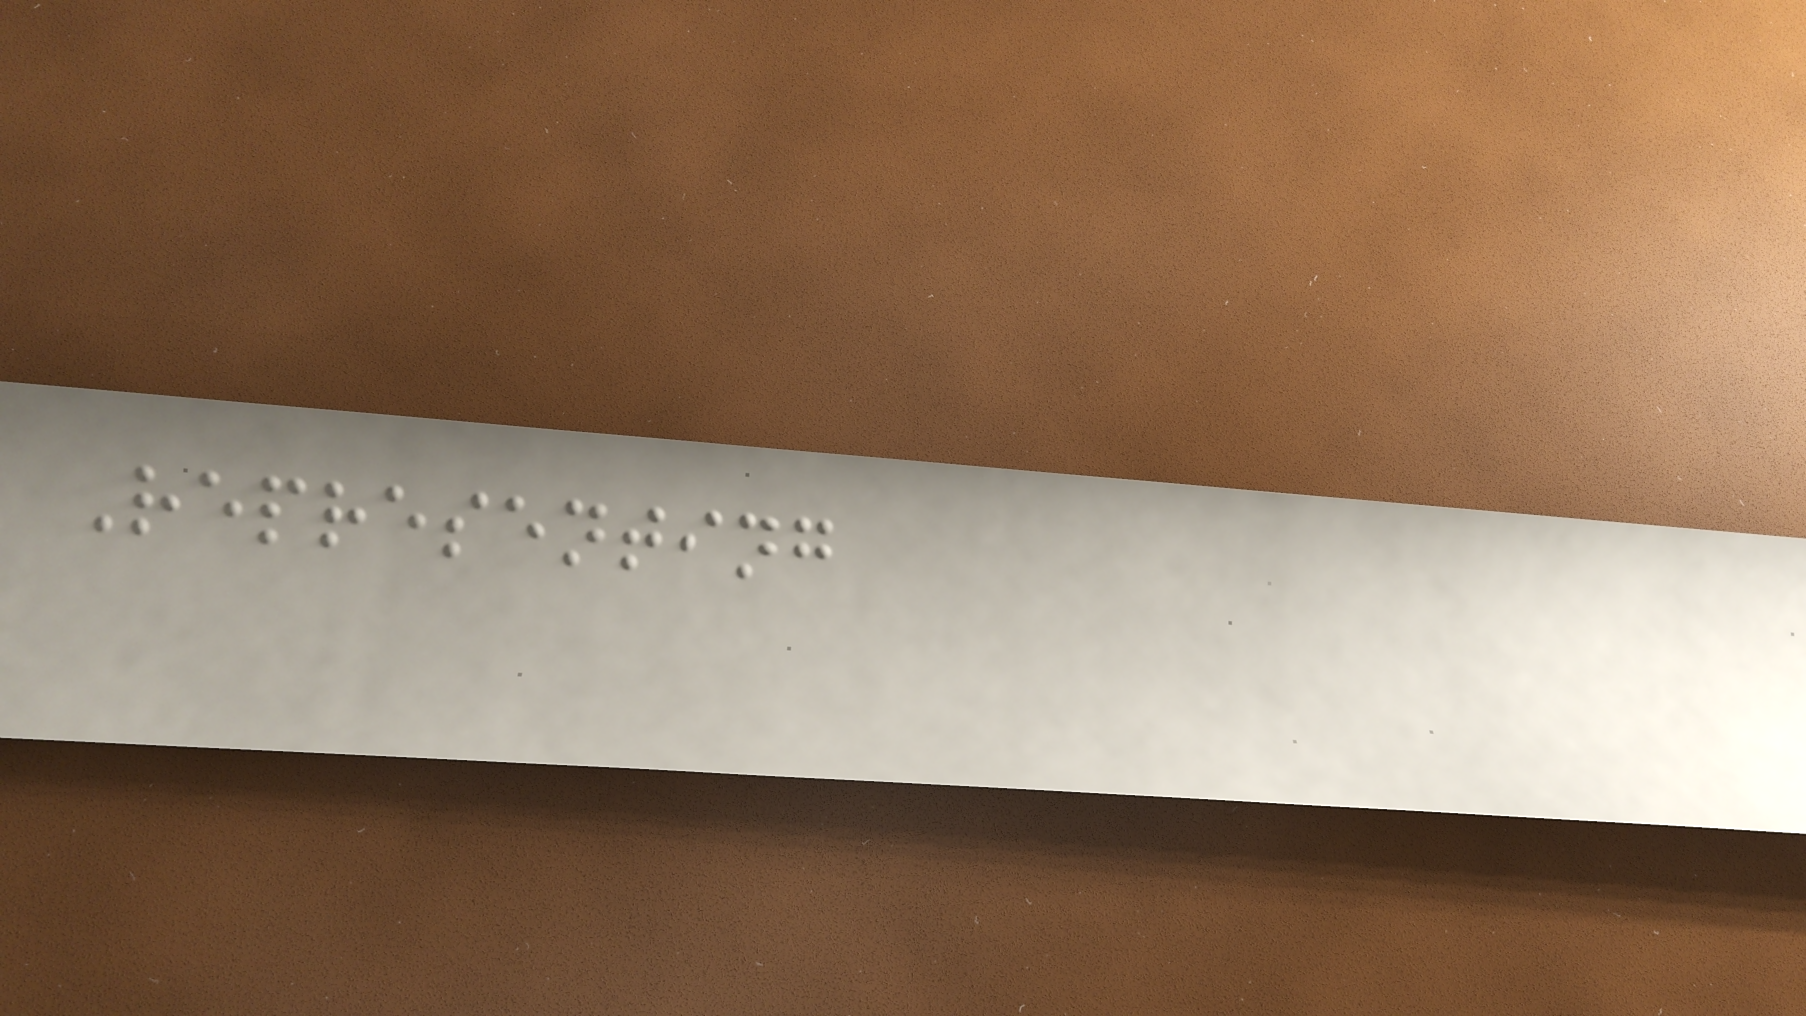Representing
